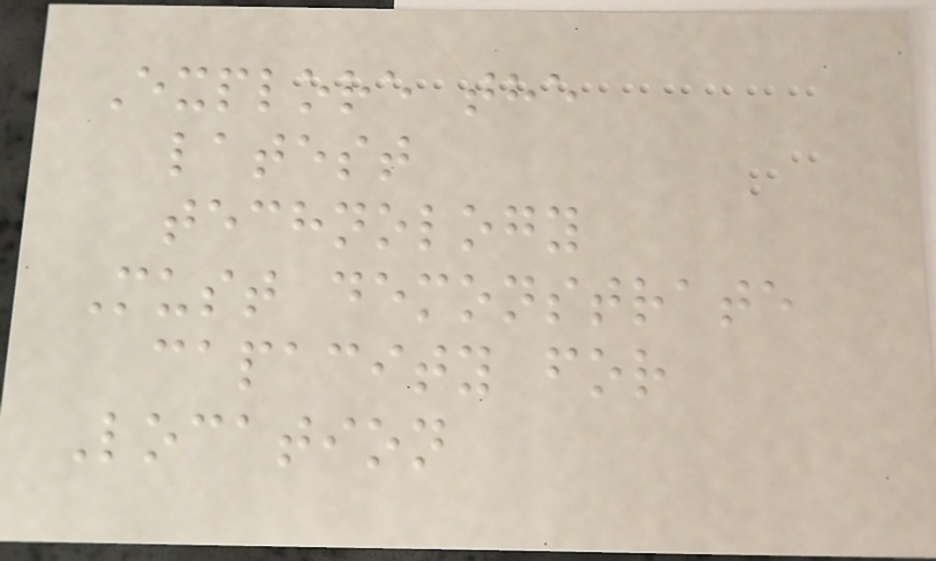Explore the
latest
technology
Must demonstrate
capacity for
Location
